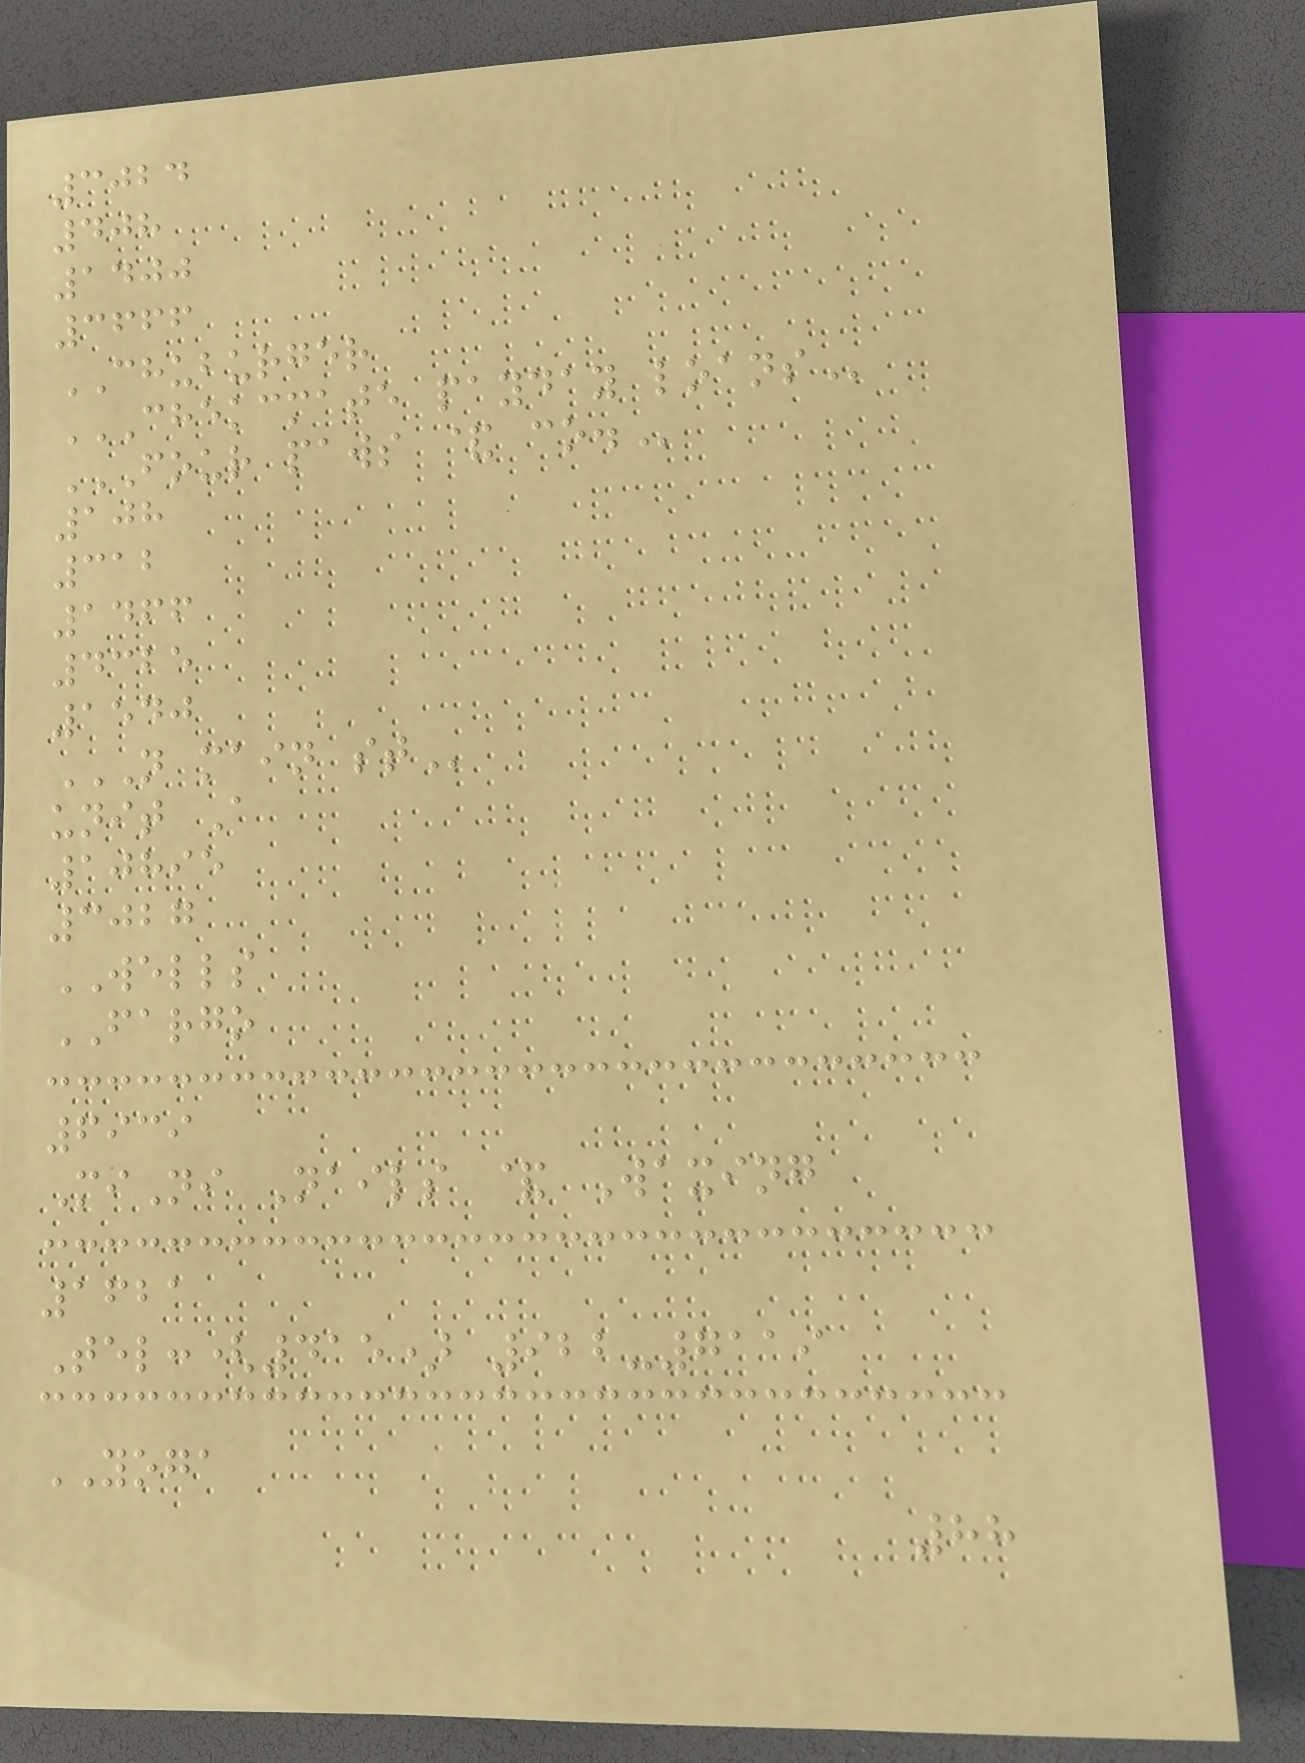3024
408
1400
3666
CHUBURGER
CHEKCMATE PAYDAY LOANS
FOUR PAWS & CO.
108
312
1466
4325
1540
N MAIN ST
unit A
10895
3027
WELLS
FARGO
6939
MiNi Nails & Waxing
1621
Tel:(415) 922-7119
YOGA
88
